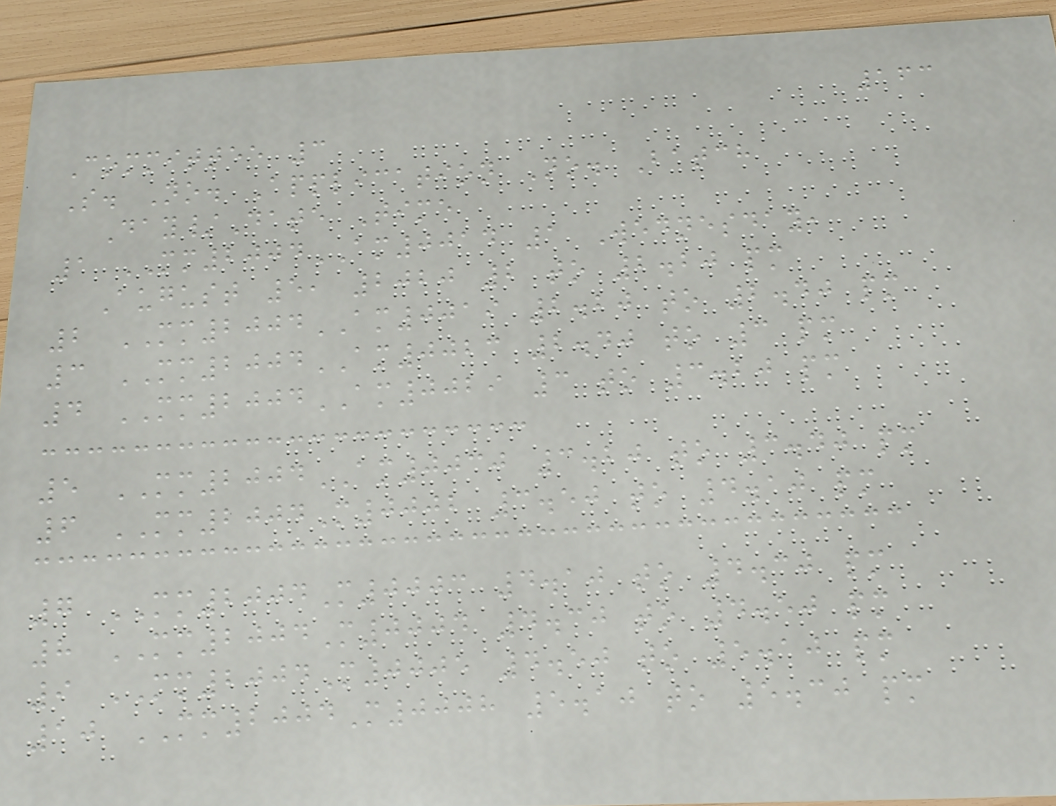163
Committee 3
S. No. Application No. Batch
Day/Date Time
1 MM2004AM0014 1 Wednesday,
August 5, 2020 2 to 2.20 pm
2 MM2004AM0019 2.20 to 2.40 pm
3 MM2004AM0023 2.40 to 3 pm
4 MM2004AM0029 3 to 3.20 pm
5 MM2004AM0030 3.20 to 3.40 pm
6 MM2004M0002 3.50 to 4.10 pm
7 MM2004M0003 4.10 to 4.30 pm
8 MM2004M0004 4.30 to 4.50 pm
9 MM2004M0005 4.50 to 5.10 pm
10 MM2004M0008 5.10 to 5.30 pm
